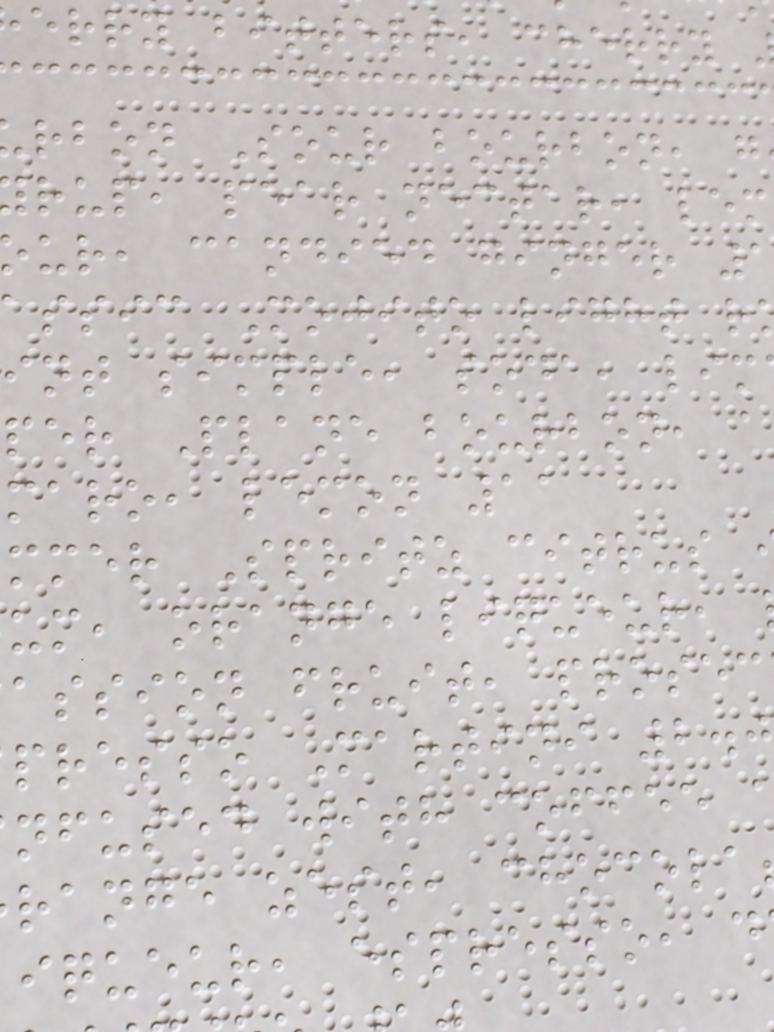erry bitters, cherry
rbon Sour bourbon, g
rup, pear nectar, lem
ur, candied ginger
assic Mojito light r
int simple, soda, lim
per Plane bourbon, a
maro, lemon 11
mmer Spritz citrus
um, orange liqueur,
assion fruit, prosec
presso Martini 2.
nfused with coffee
range zest, chocola
iqueur, espresso, d
